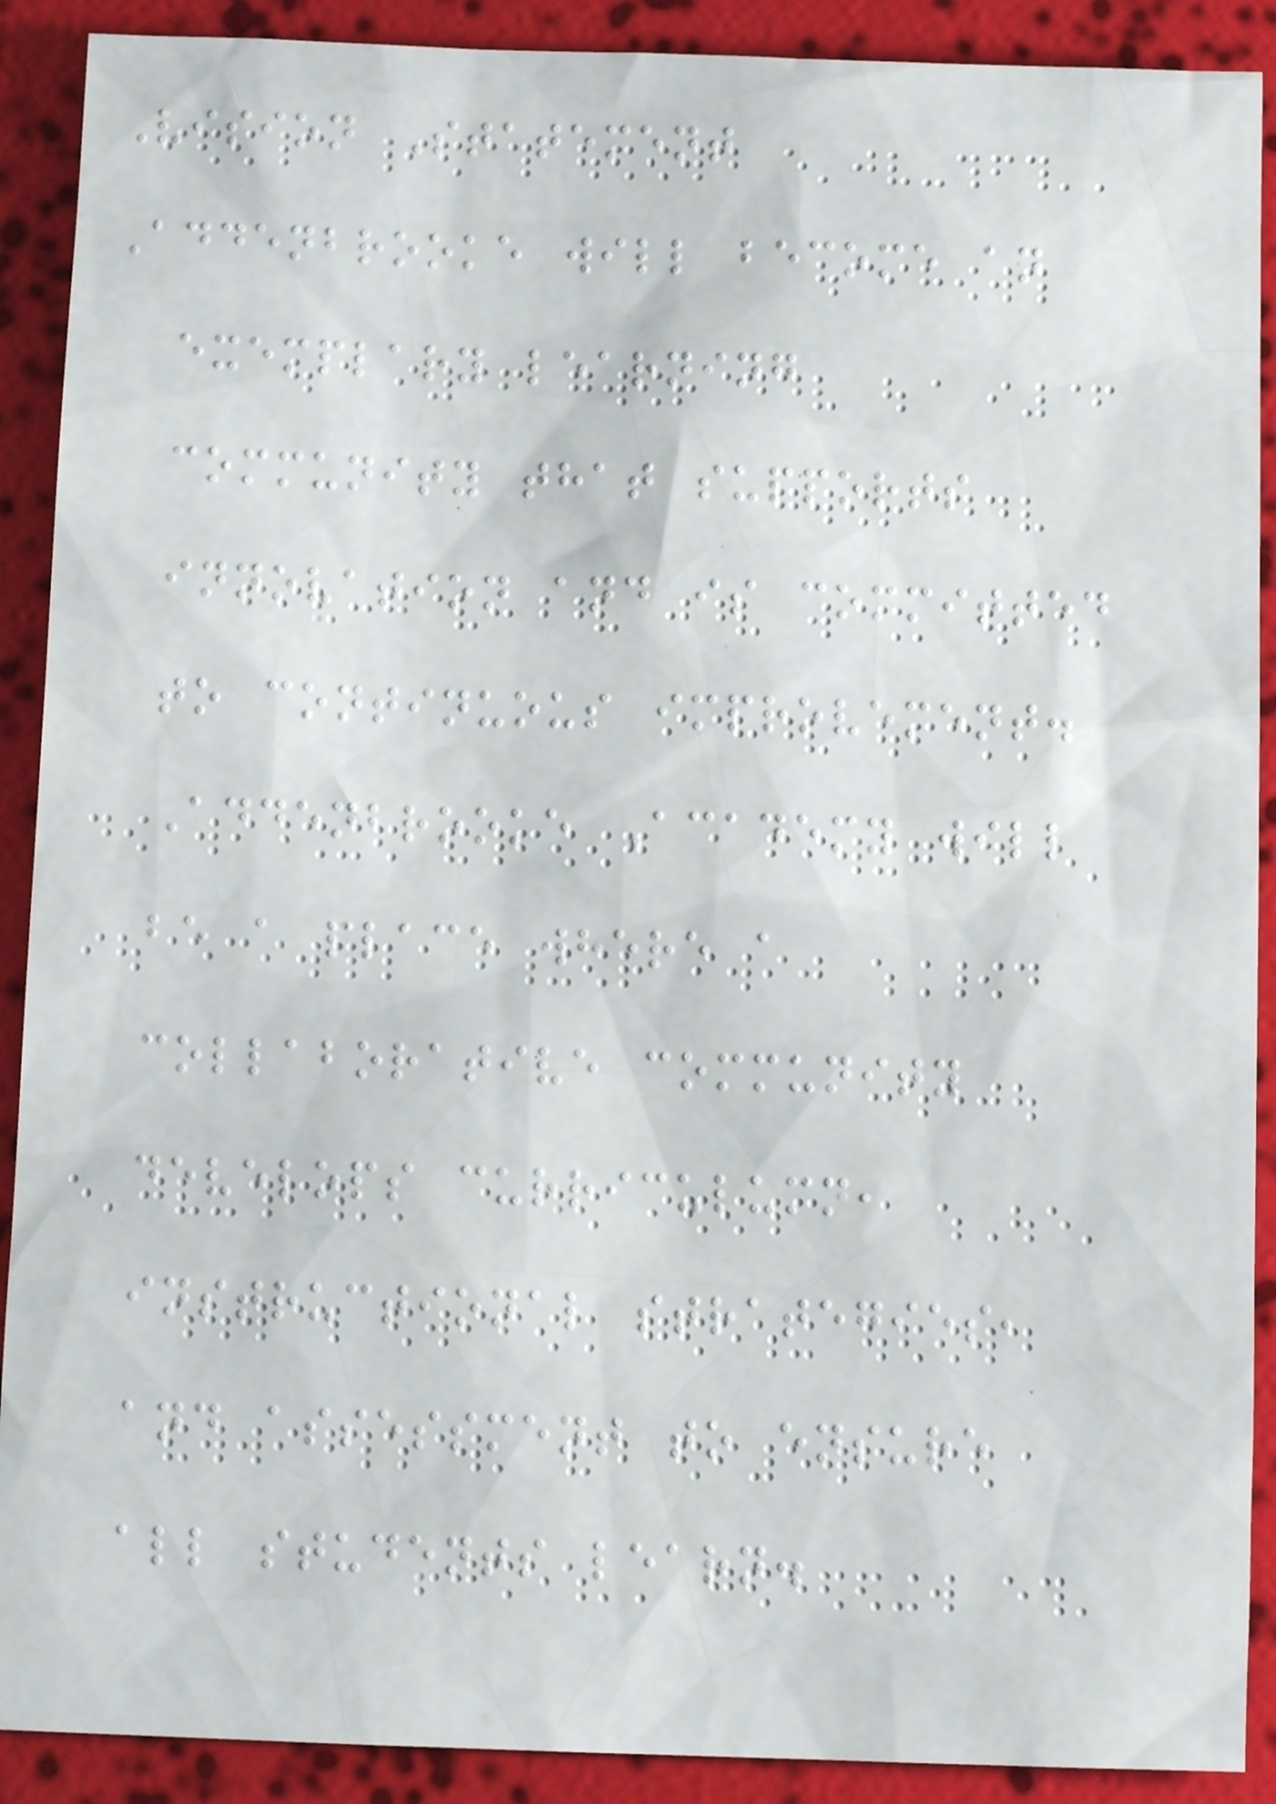Vision Statement
Addenbrooke will become an
exemplary learning
community that supports
innovation and is committed
to continuous improvement.
Addenbrooke Academy will
be a place where a
collaborative community
develops curriculumn,
instructional strategies,
and assessment to ensure
all students learn.
